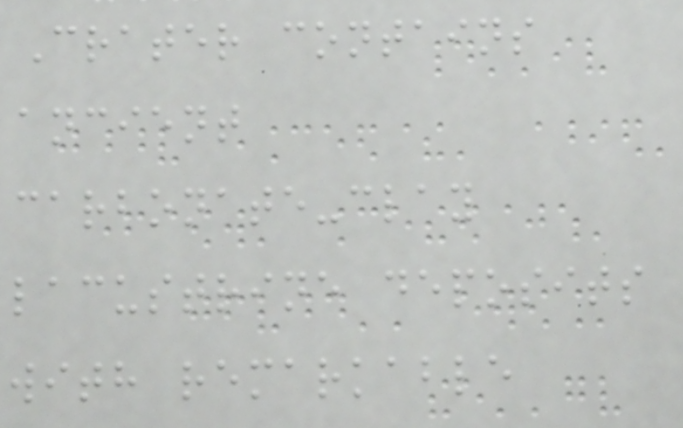Crater contains
ancient
carbonate-clay
lacustrine deposits
with remarkable
